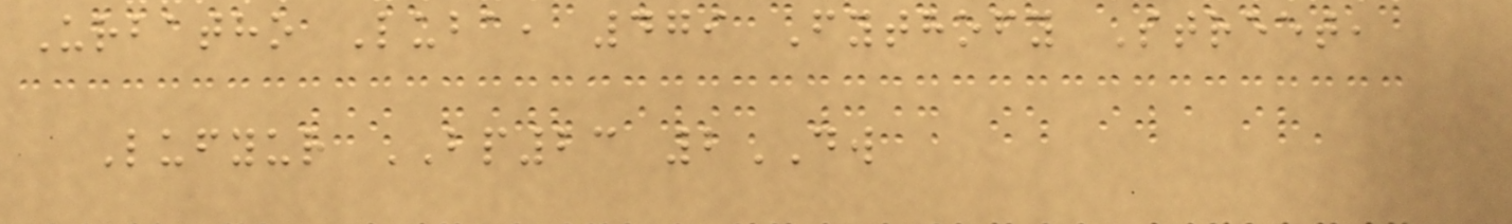Urbatho Luba, 479 Fythofy Street,
Lufyur BP23 2DW
